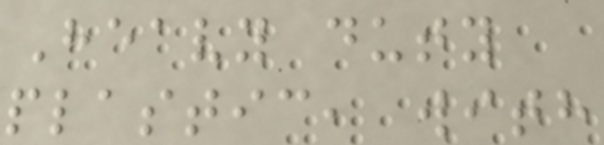Heavy duty
plastic, with
